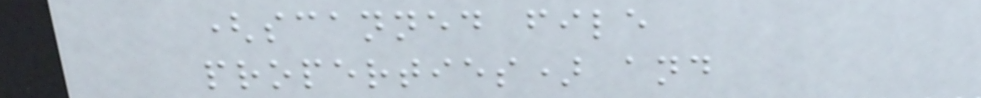(scanned file
properties) and
